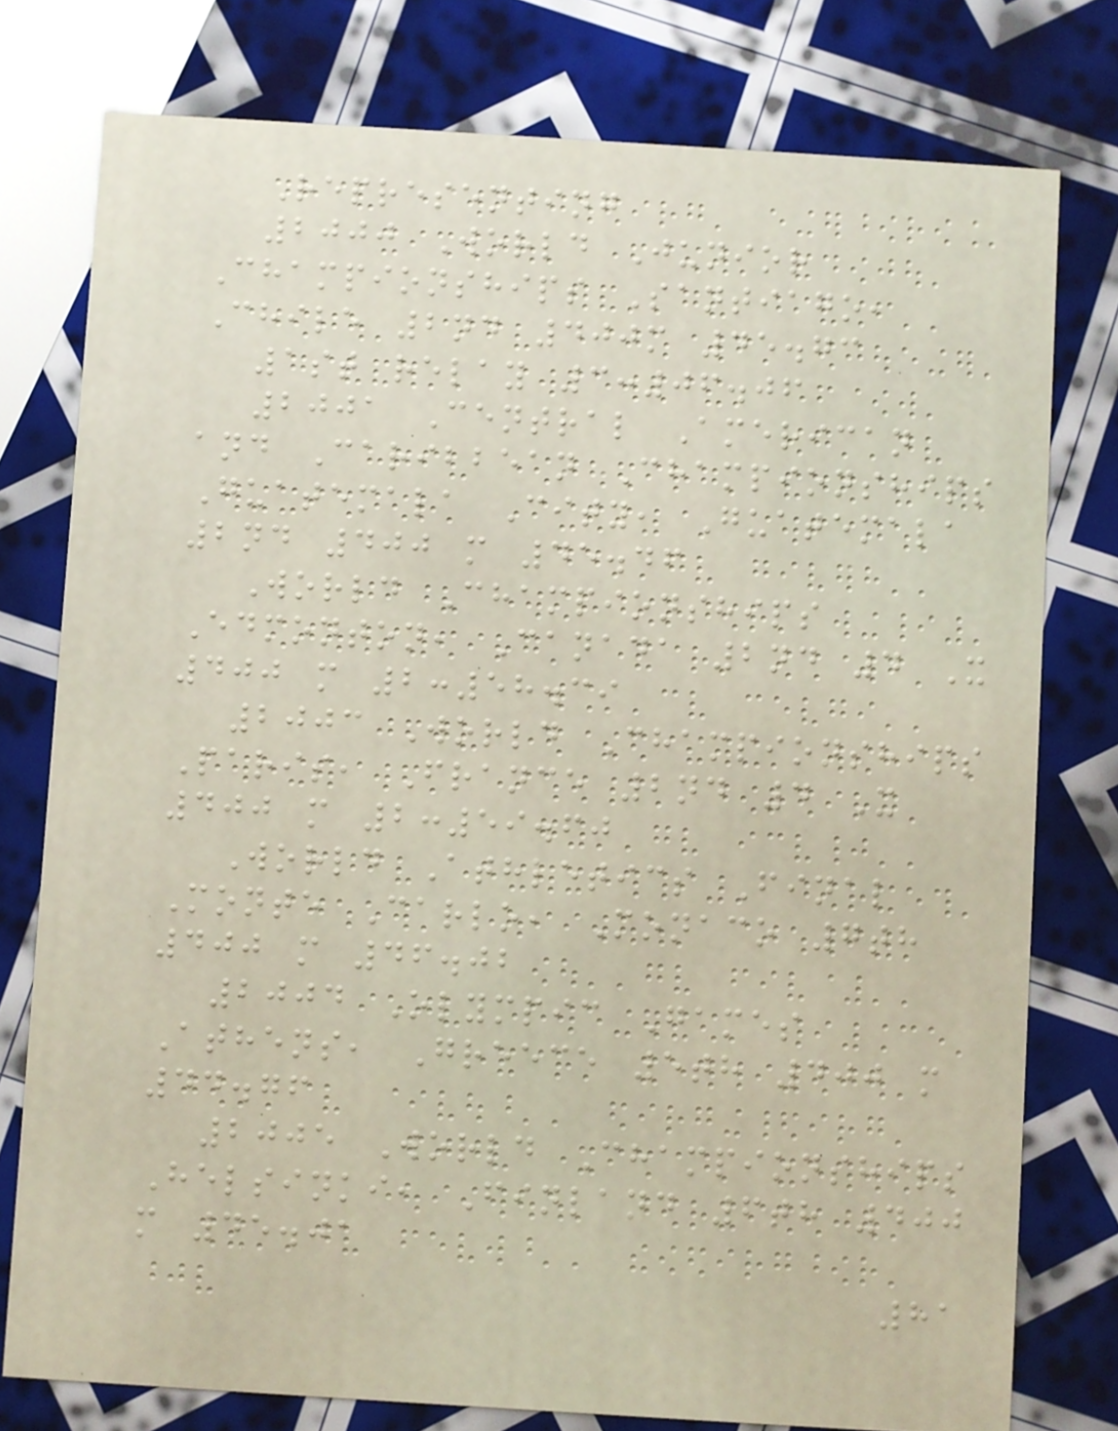Representing
2000 World Junior
Championships Santiago,
Chile 2nd 400m 45.73
1st relay 3:06.06
2001 Central American
and Caribbean Championships
Guatemala City, Guatemala
2nd 400 m 45.46
World Championships
Edmonton, Canada 2nd 4 X
400 m 2:58.39
2003 World Championships
Paris, France 2nd 4 X
400 m 2:59.60
World Athletics Final
Monte Carlo, Monaco 7th
400 m 46.02
2004 Olympic Games
Athens, Greece 5th 400 m
44.76
2005 World Championships
Helsinki, Finland 6th 400
m 45.01
81
